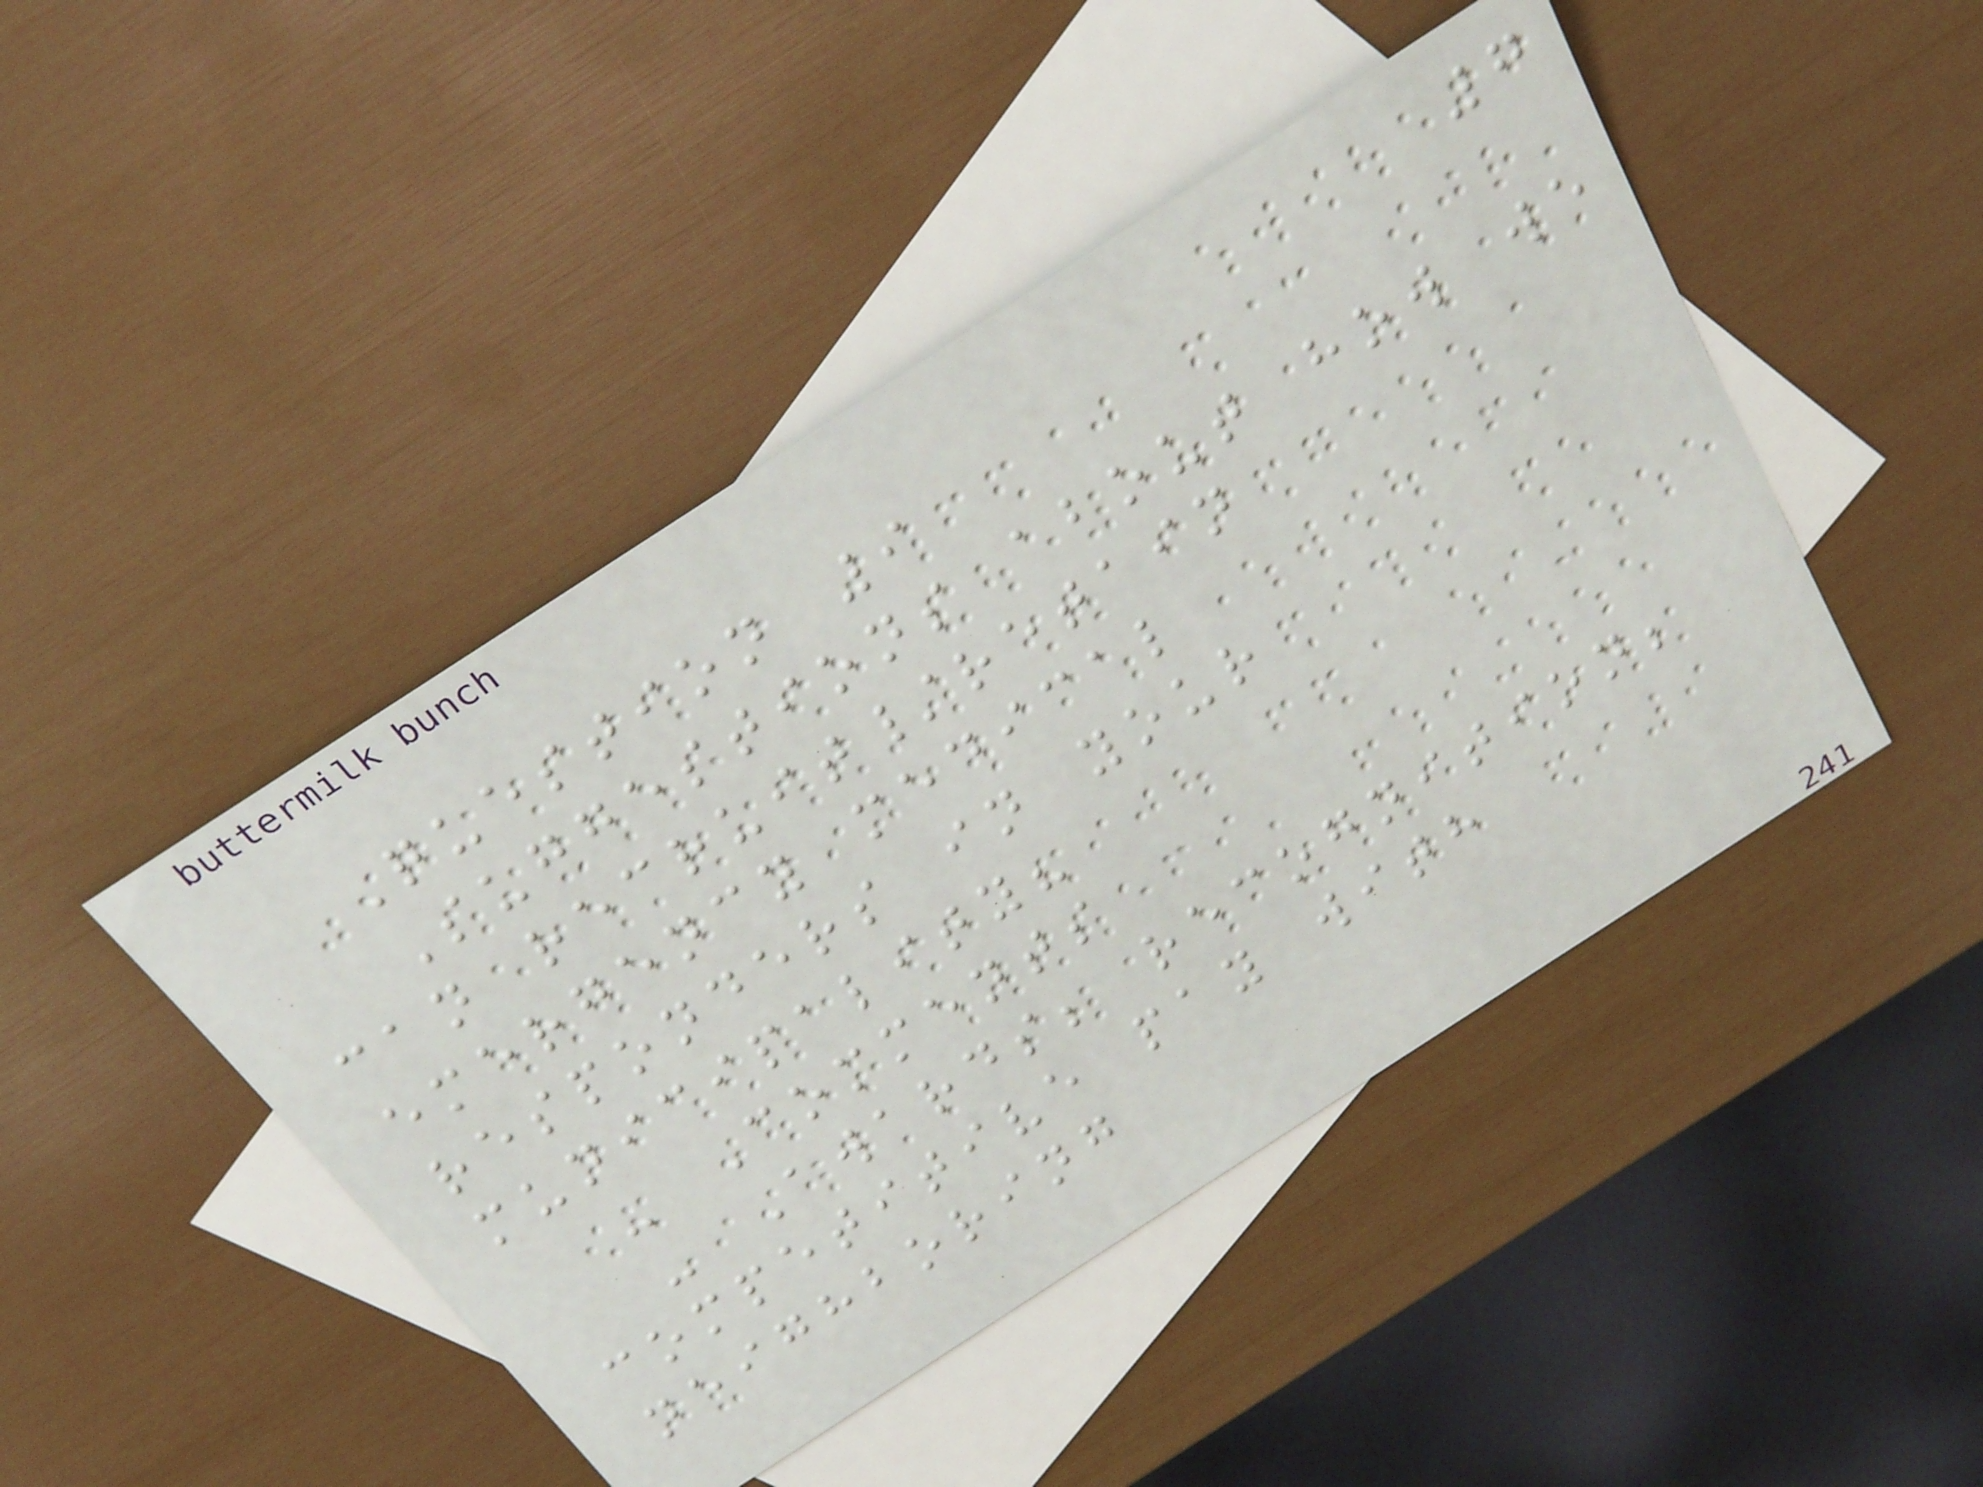7
Question 9
Suggestions about how we
can recruit/retain
emergency medical
responders in your
municipality?
- Comments
- Awards; recognition;
competitive pay with
neighboring
